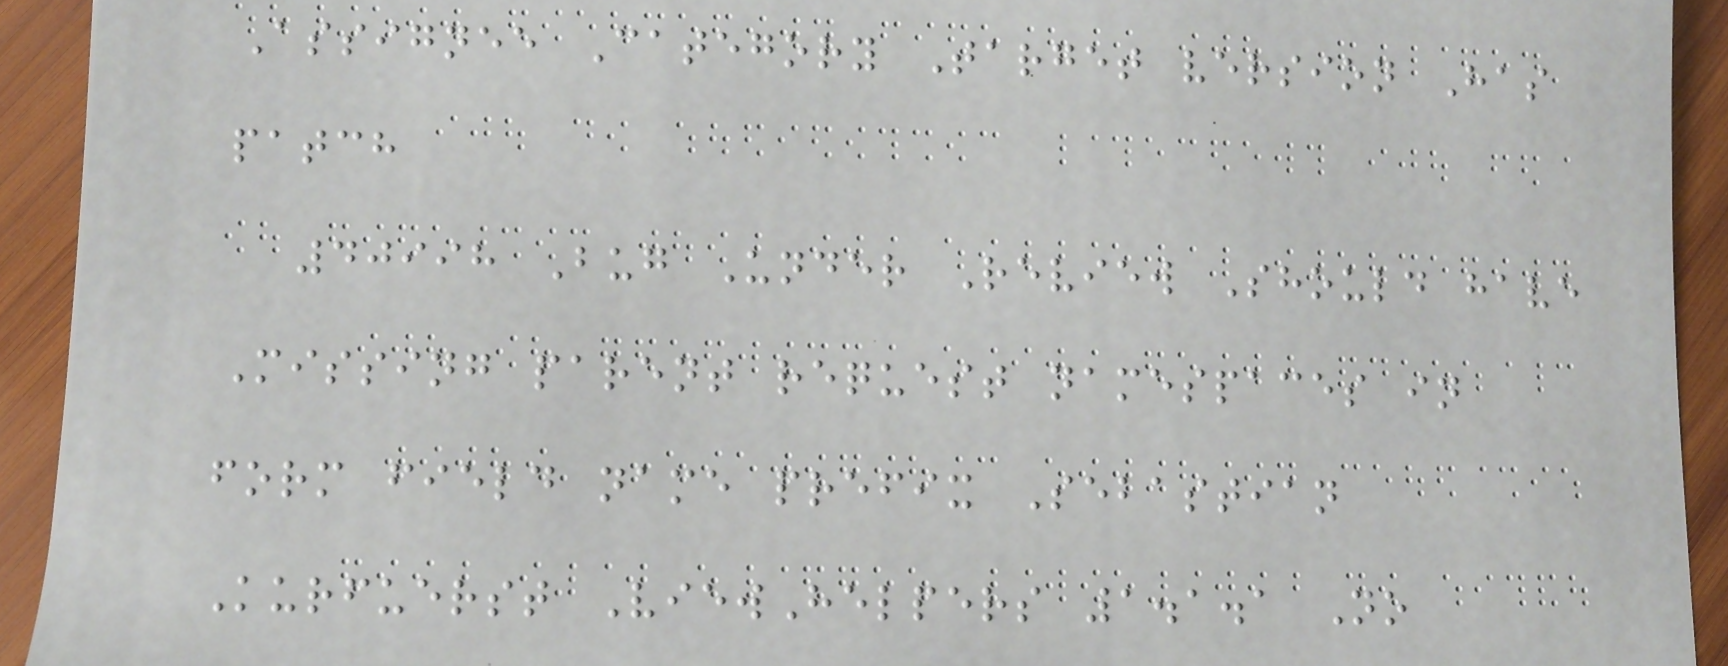Assignee Category Target version Has
patch
40998 Bug Under Review Should have
Missing parent request namespaces in
form field name prefix Sebastian
Kurfuerst ViewHelpers 1.1.1 No
